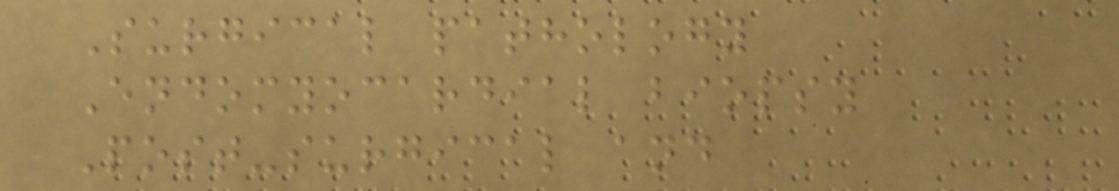Surgical pathology
Endomyocardial biopsy
Post-surgical and
